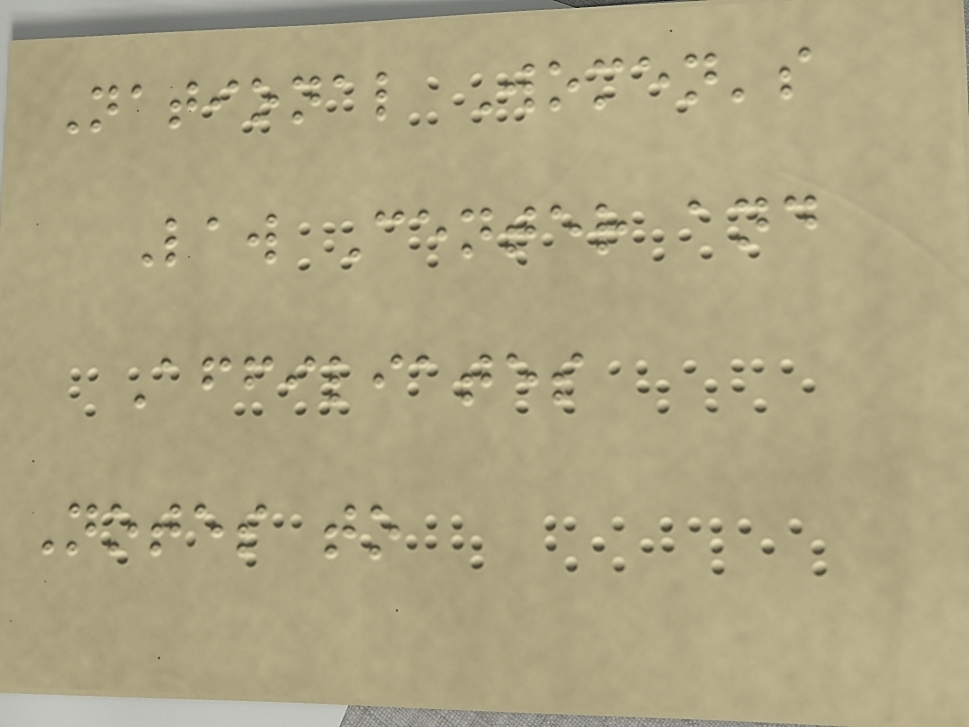National Women's
Law Center and
Affiliates
Notes to
